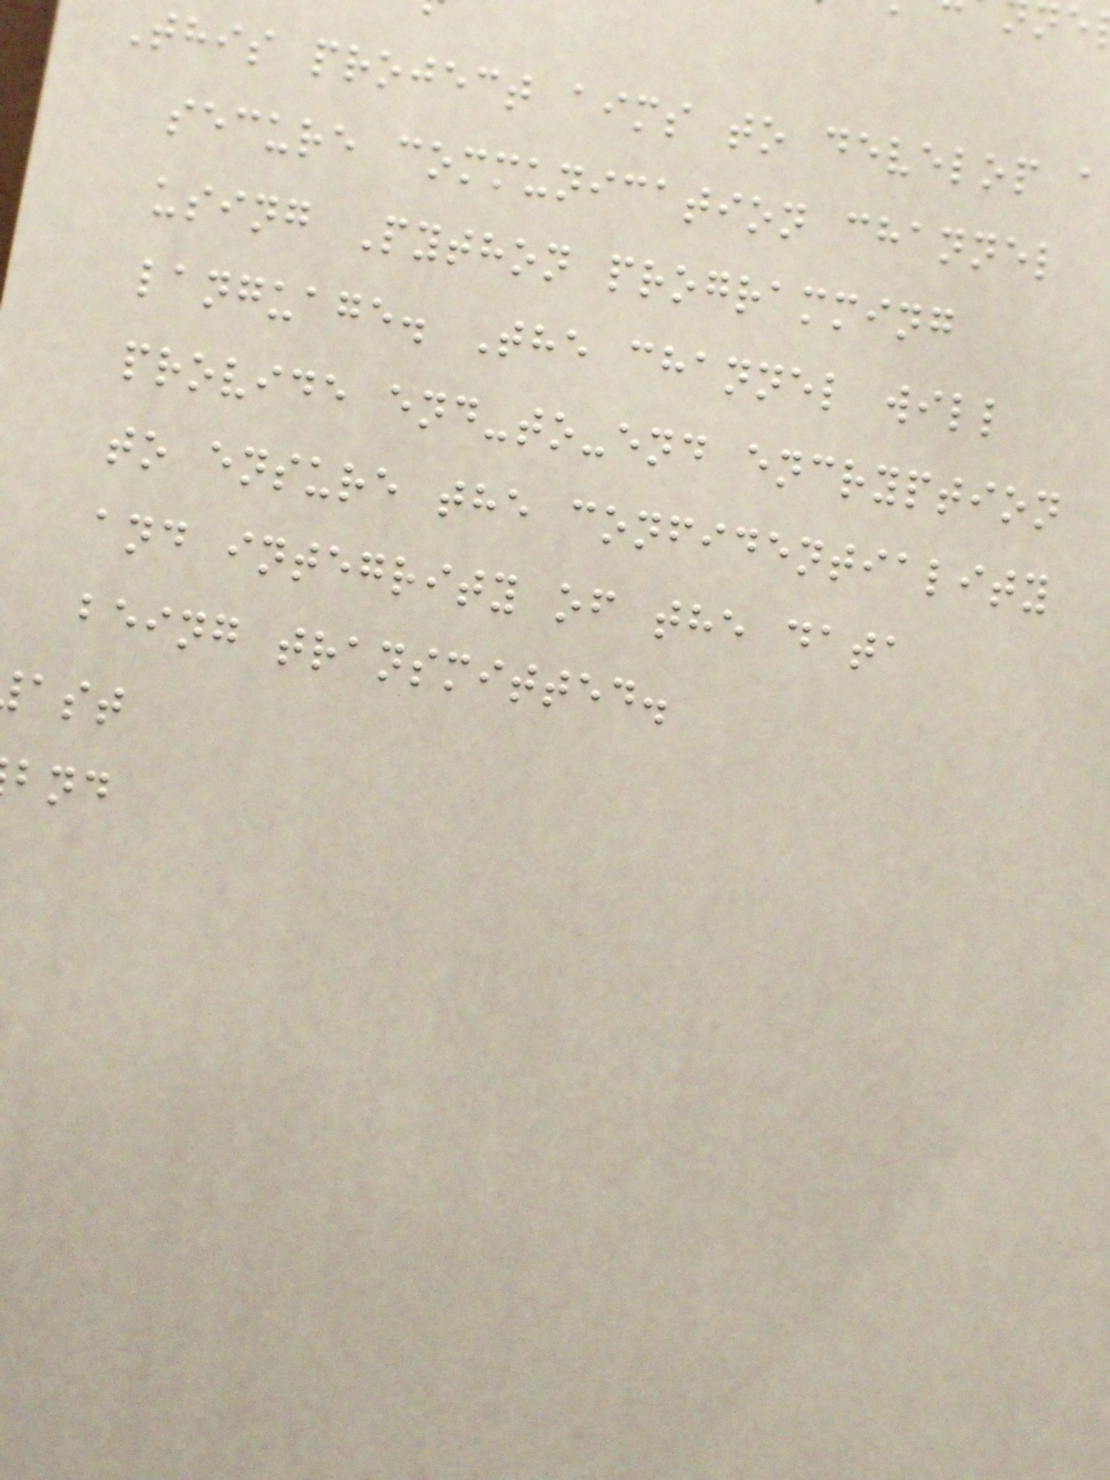This project aims to develop a
secure communication channel
using Python programming
language. The channel will
provide end-to-end encryption
to ensure the confidentiality
and integrity of the data
being transmitted.
